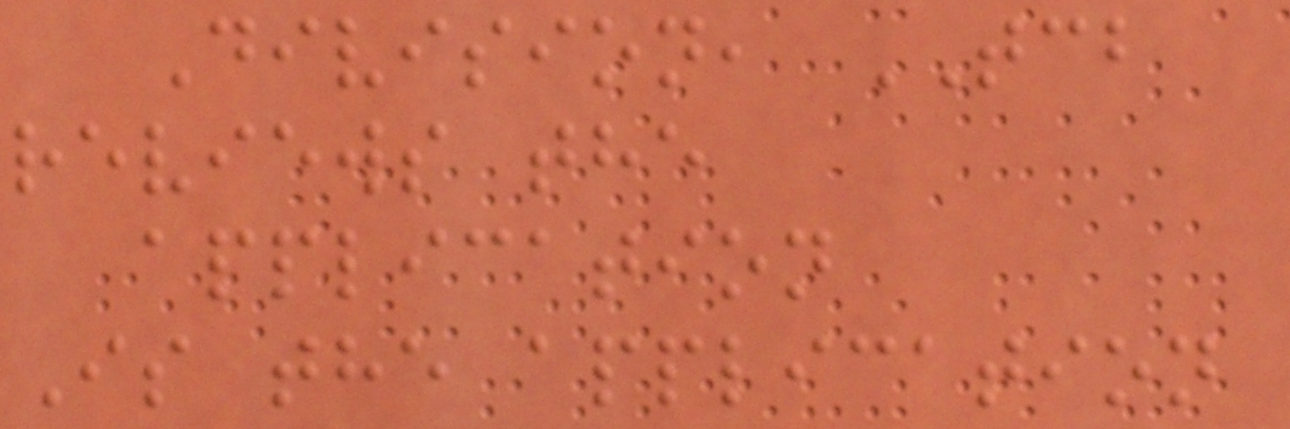Division, TCB
reviews the
application
Is the application
